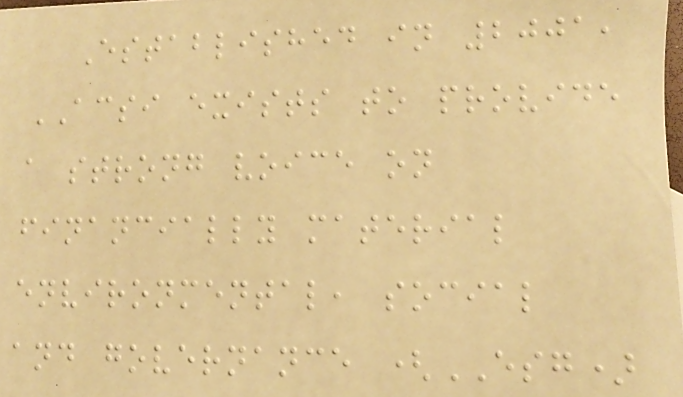Established in 2001,
ACSI exists to provide
a strong voice on
financially material
environmental, social
and governance (ESG)
